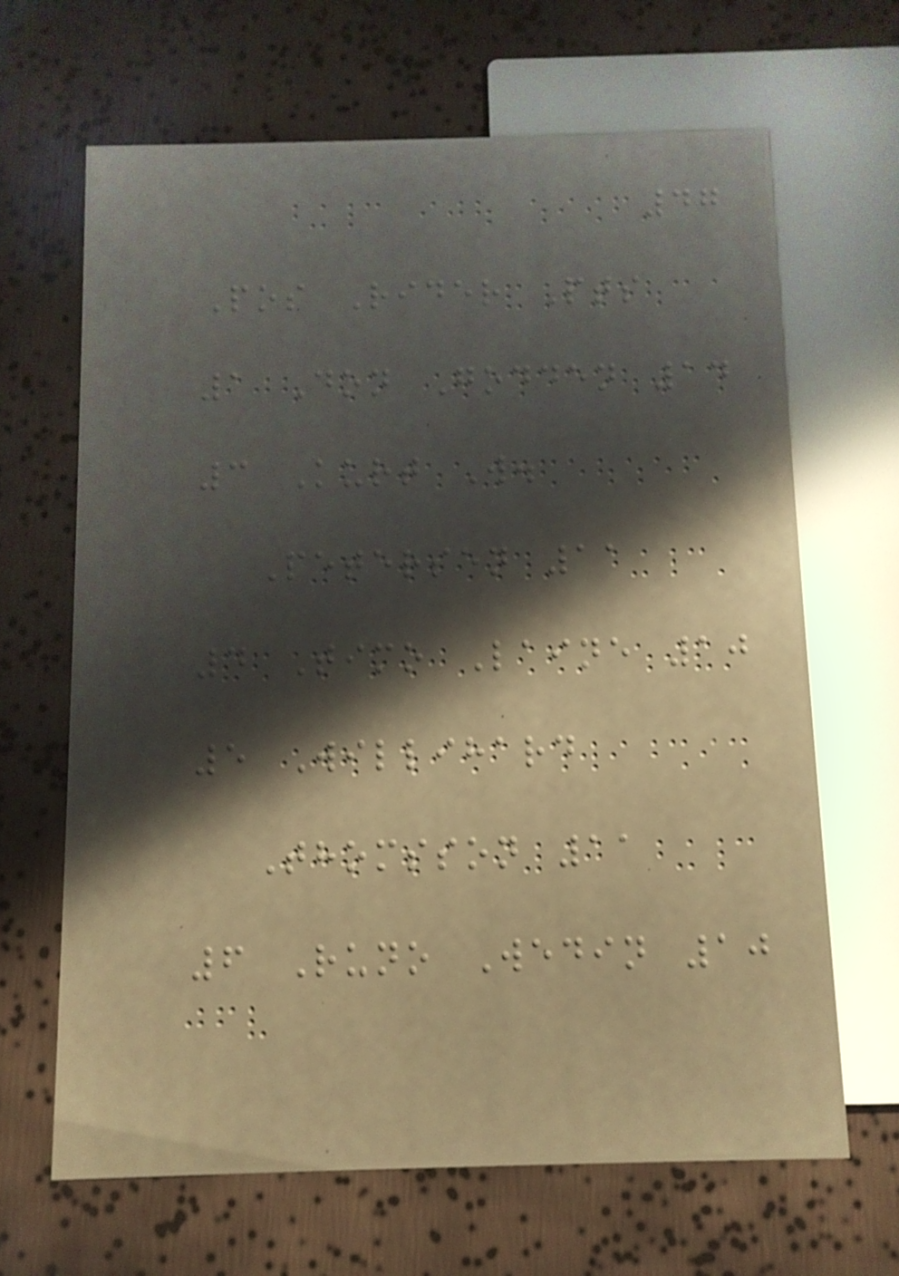47
Pos Rider Pts
1 Don Godden 14
3 Kurt W.
Petersen 11
4 Timo Laine 10
5 Willihard
Thomsson 11
6 Runo Wedin 10
